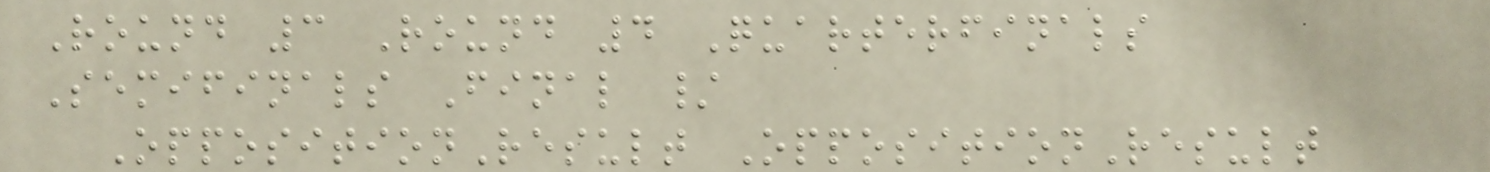Round 3 Round 4 Quarterfinals
Semifinals Final /
OppositionResult OppositionResult
